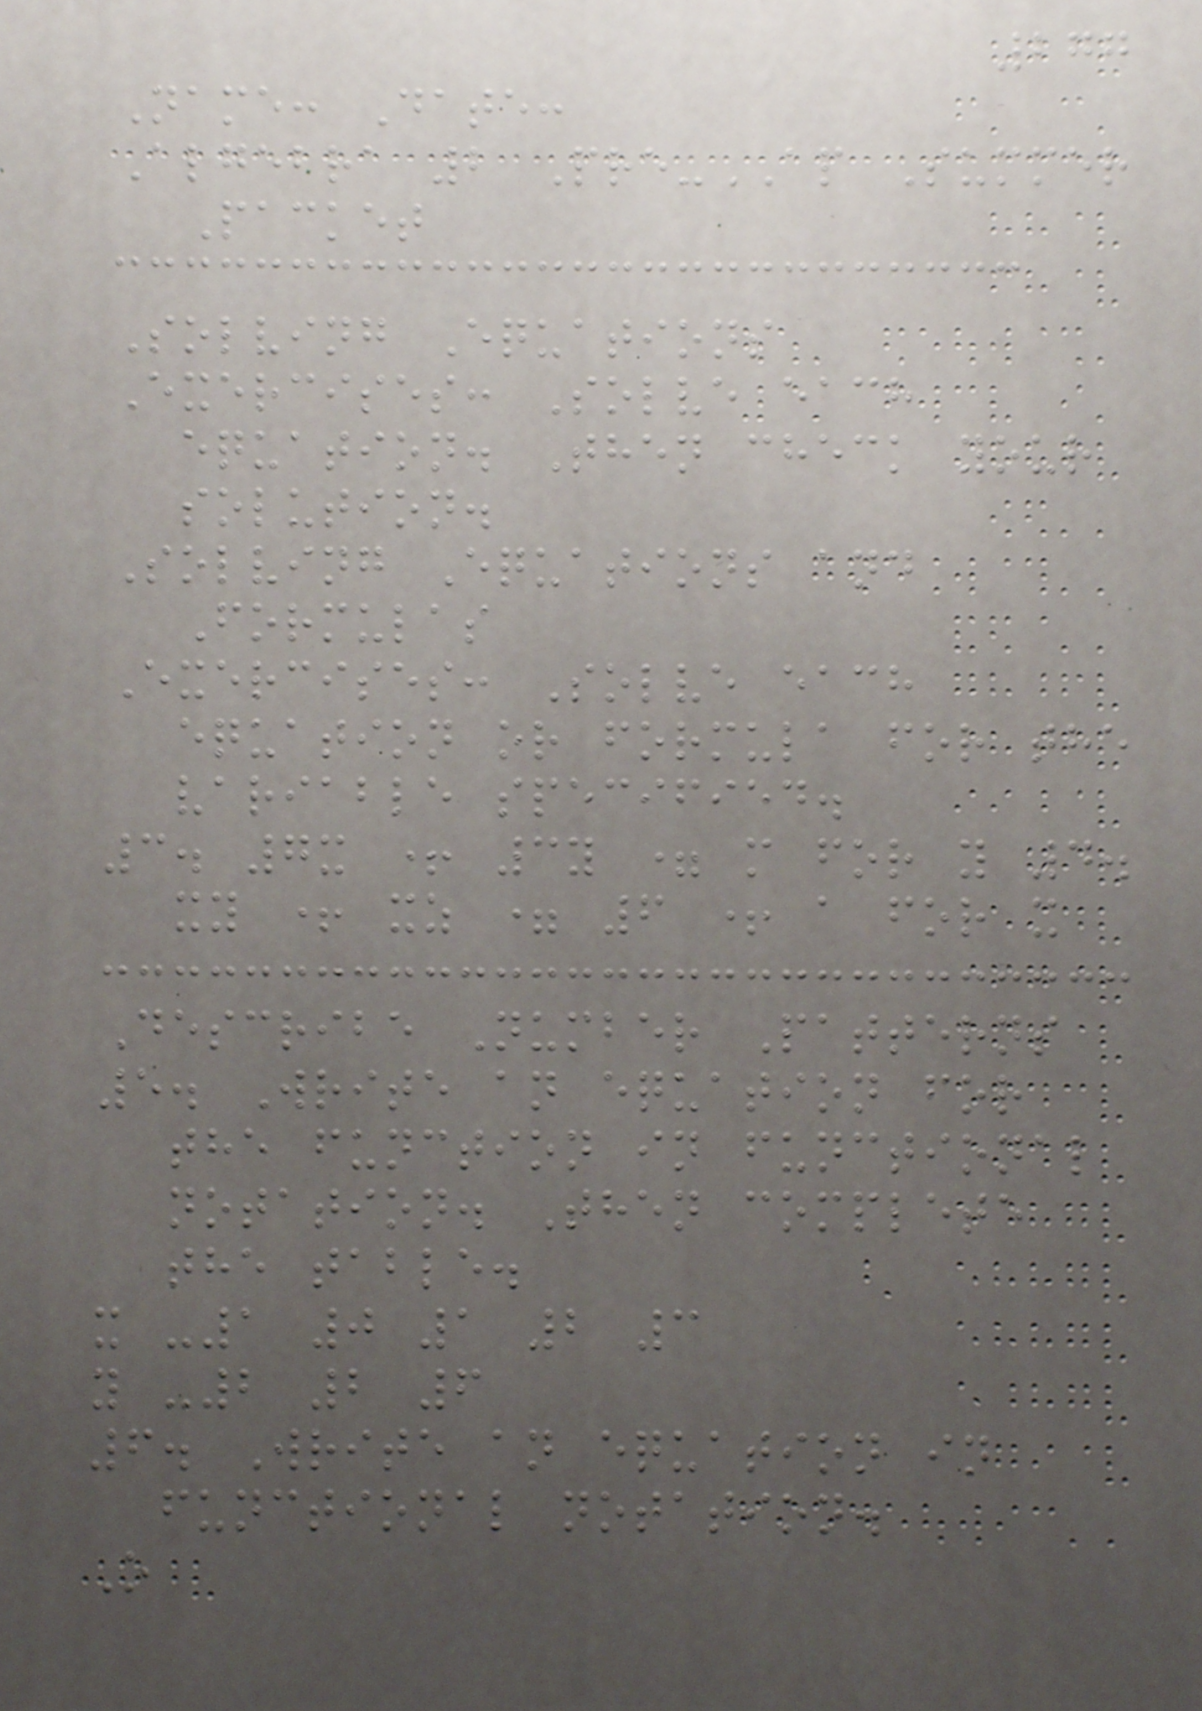277
Name: Date:
Algebra 2 Pre-AP Summer
Packet
Solving Equations
Exercises: Solve each
equation. Then check your
solution.
Solving Equations and
Formulas
Exercises: Solve each
equation or formula for the
variable specified.
3. 7x + 3y = m for y 4.
xy + xz = 6 + a for x
Describe Number Patterns
5. Write an equation for
the function in functional
notation. Then complete
the table.
x -1 0 1 2 3
y -2 2 6
6. Write an equation in
functional notation.
O
